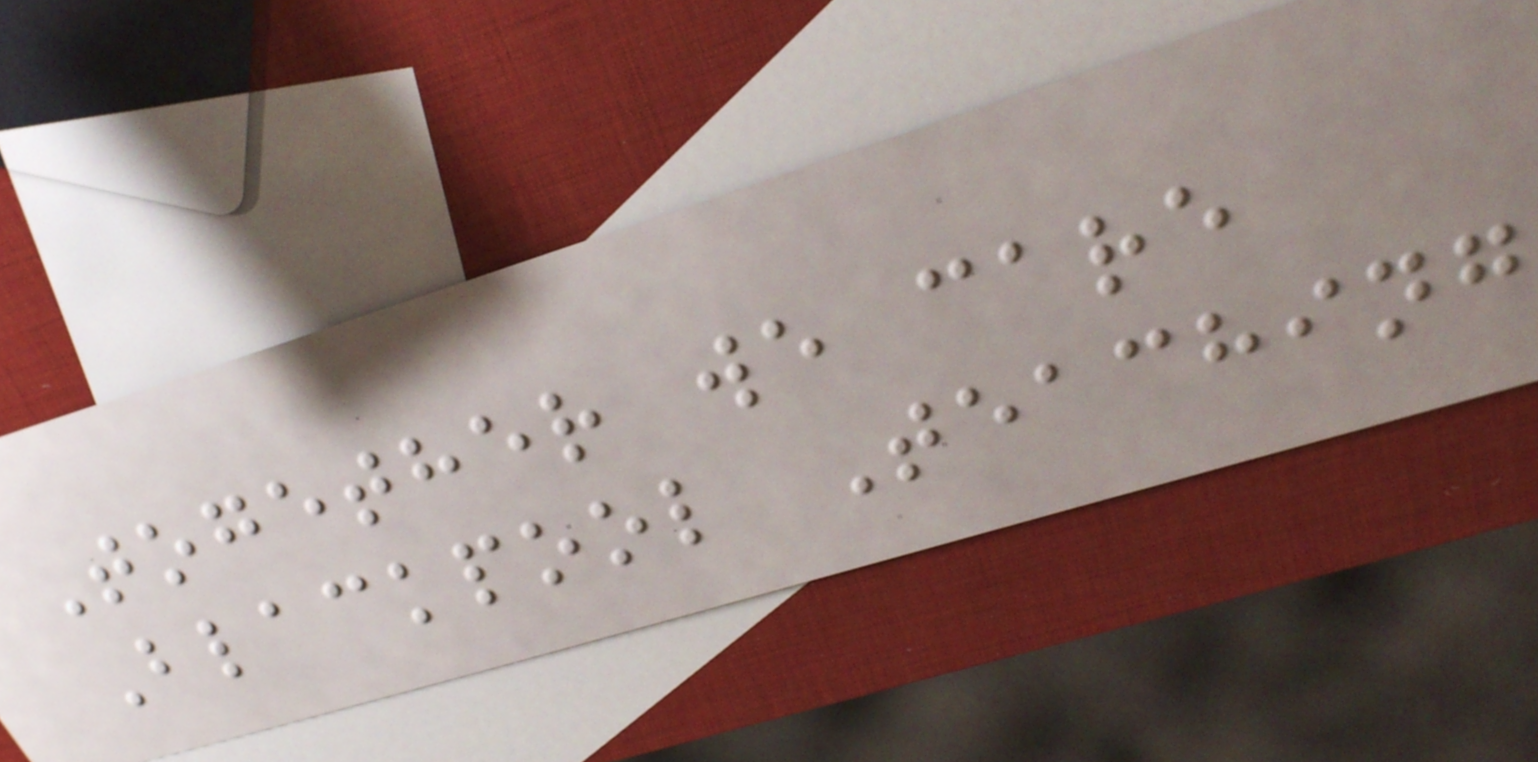Together we care
Blackpool Teaching
